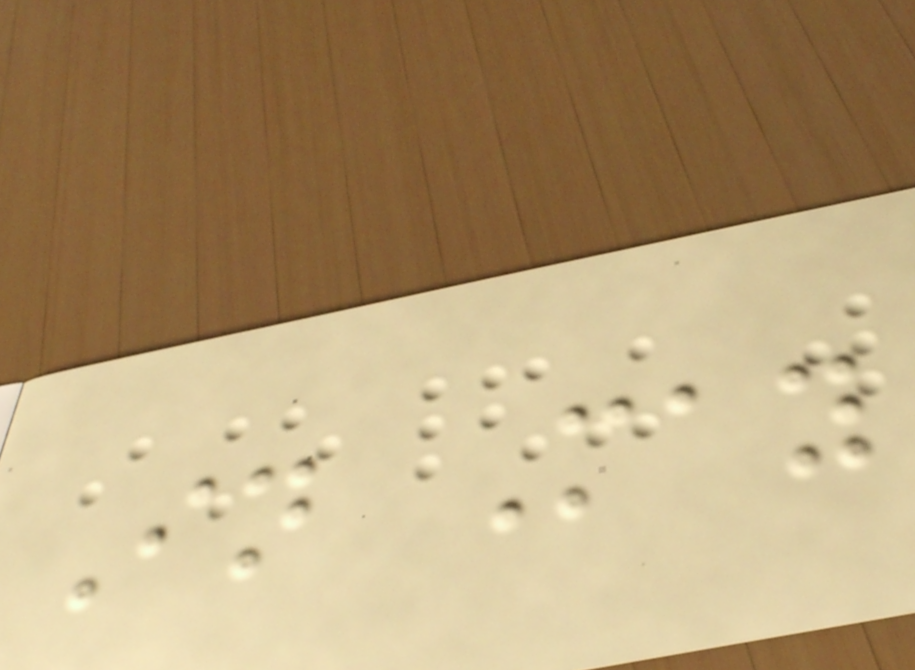In May
